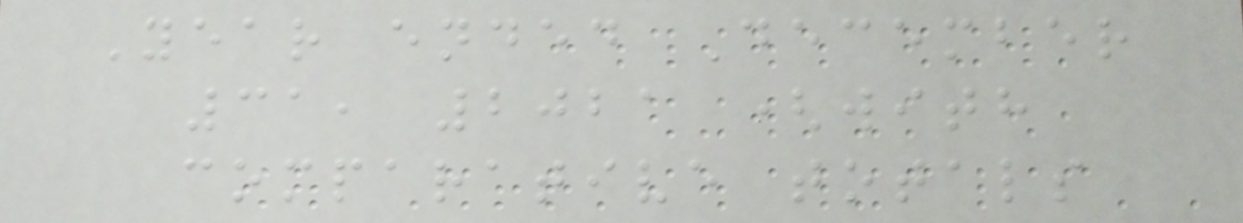Year ended December
31, 2021 (with
comparative totals
